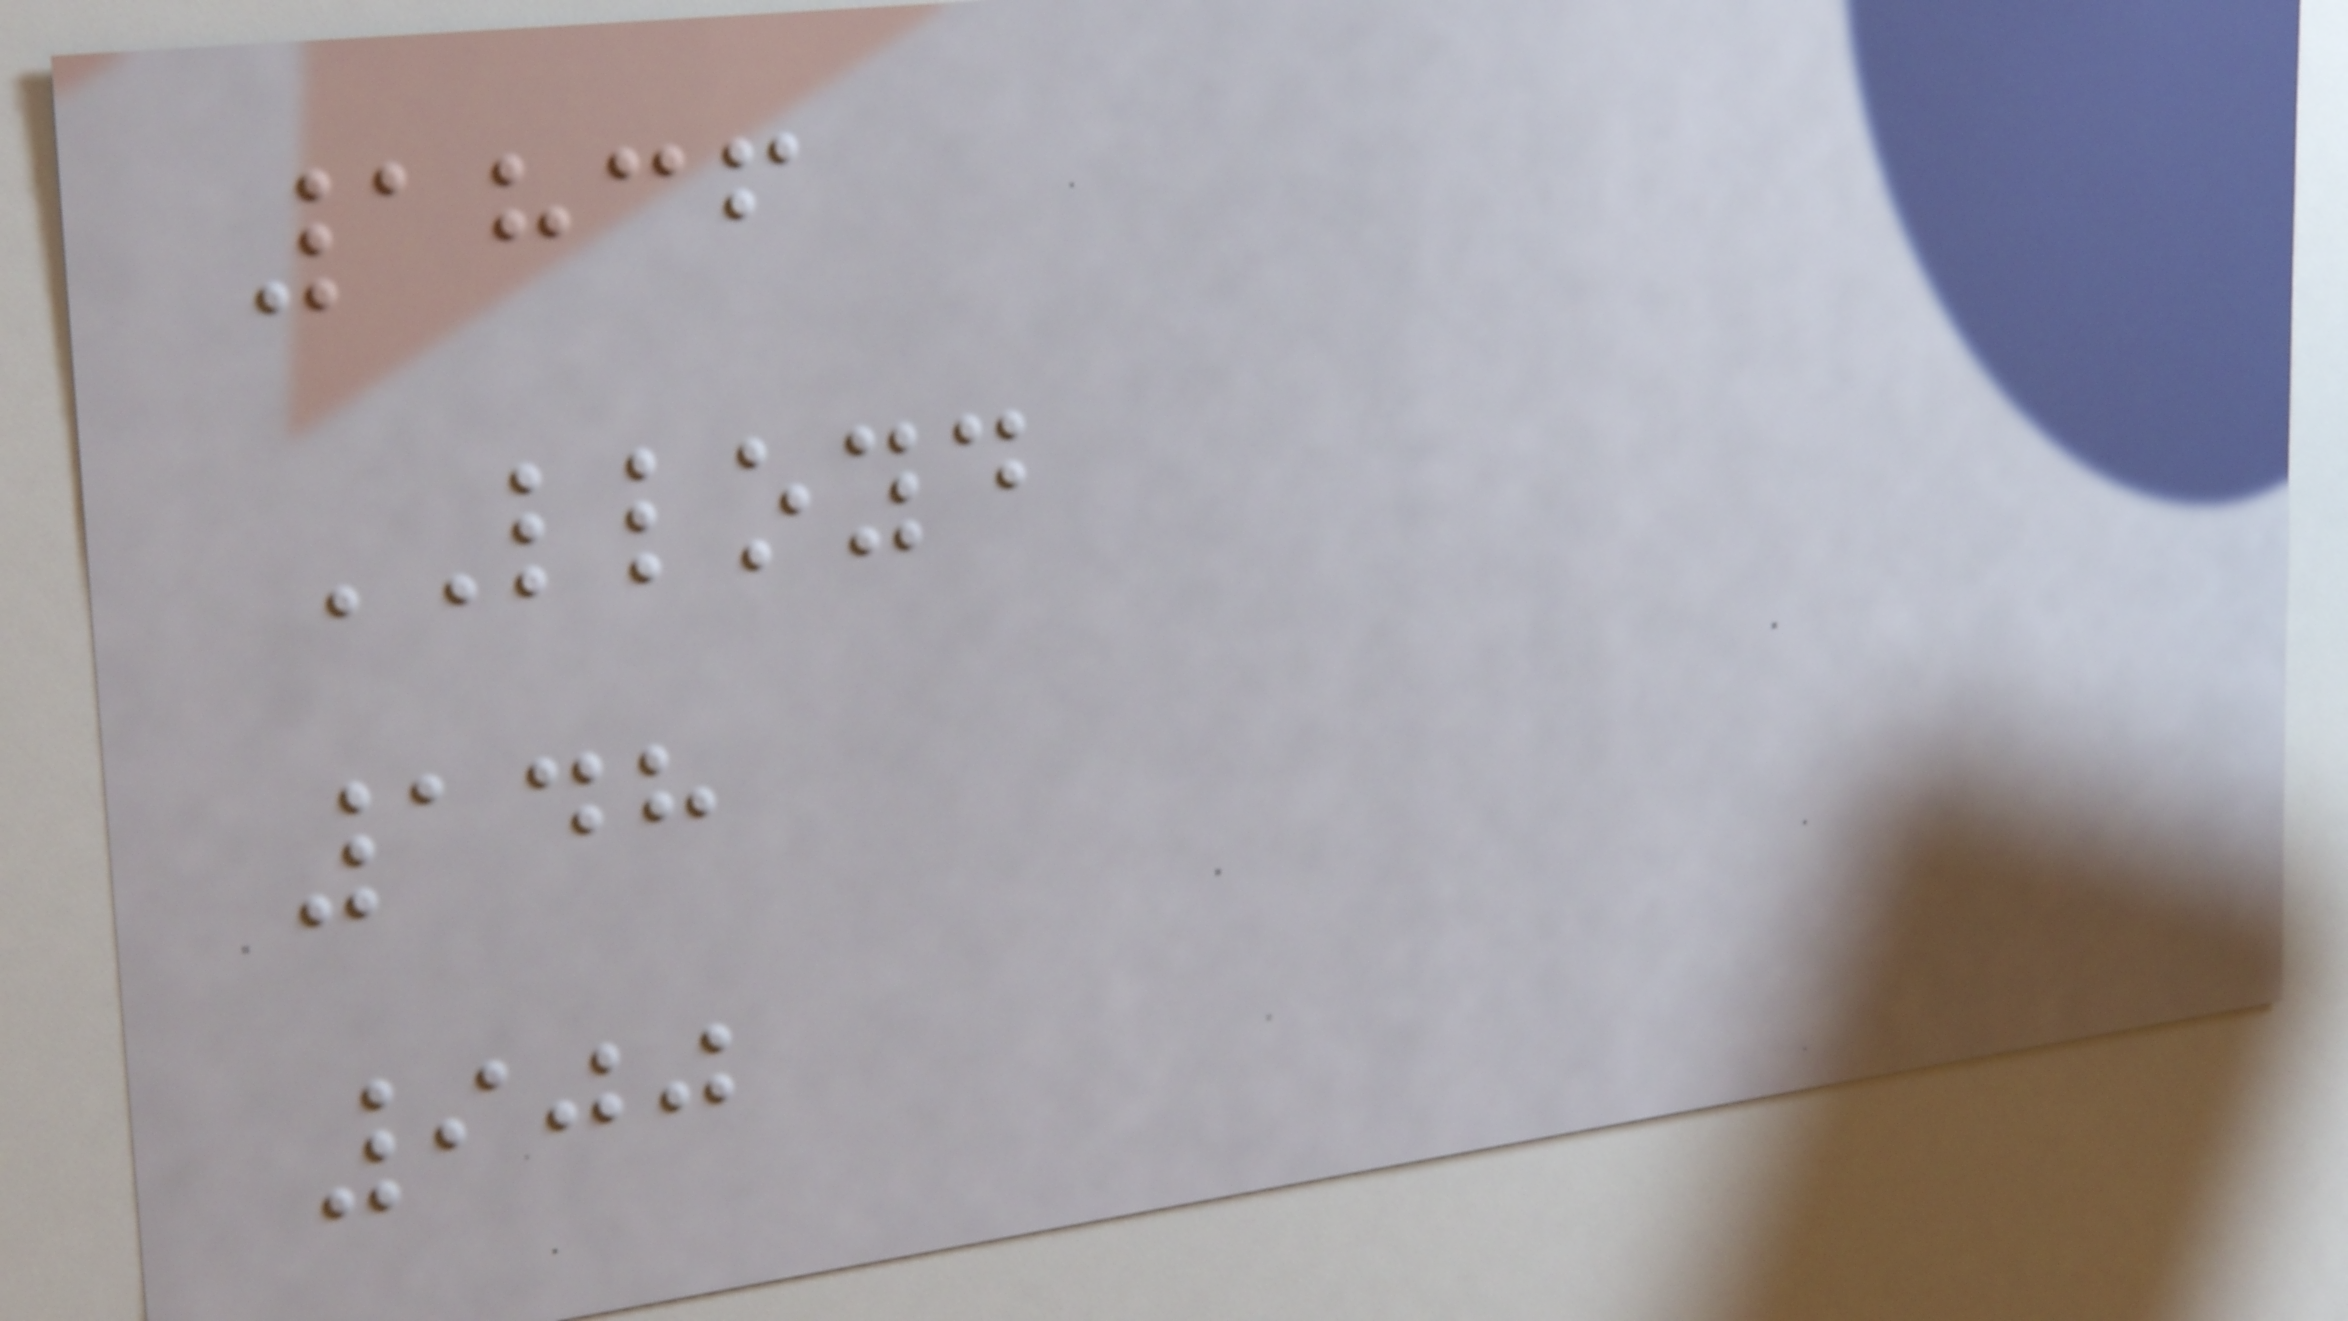1836
LLOYD
148
900
